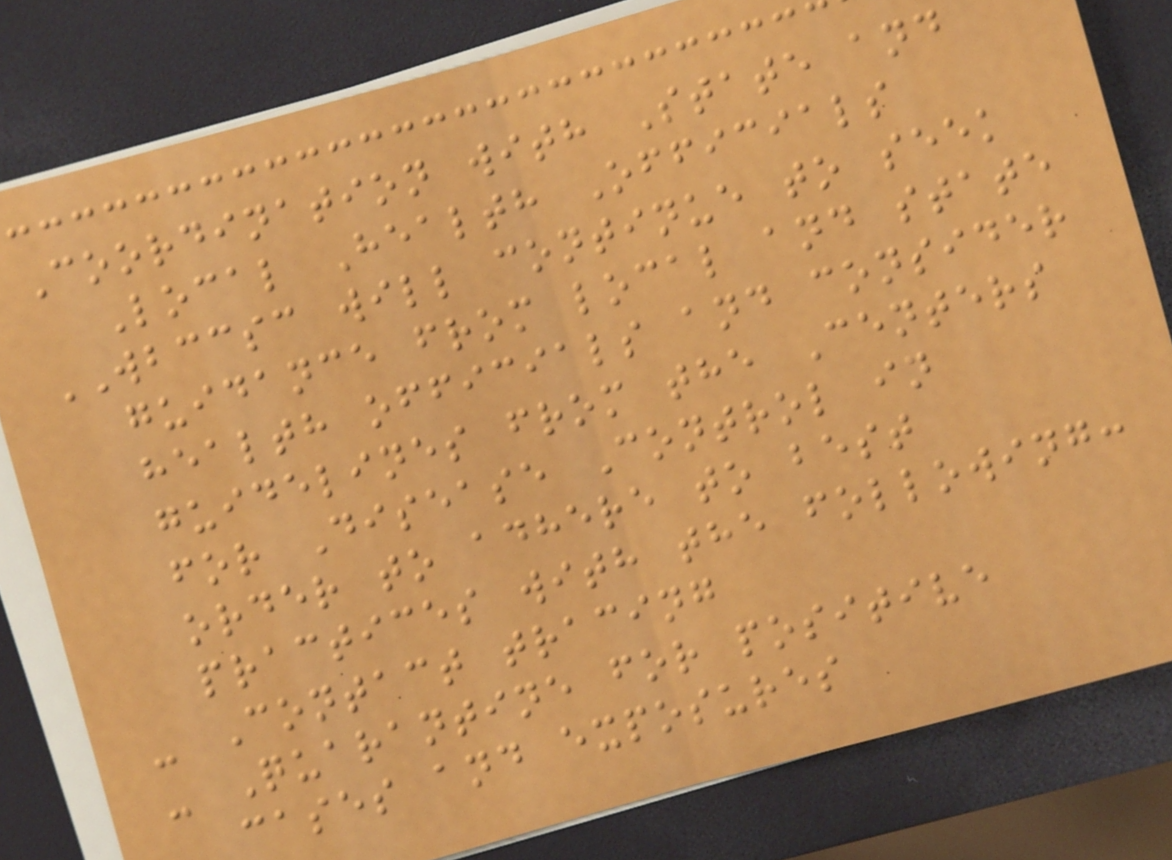Coordination with State and
Local Health Officials
WBCCSC will continue to seek
guidance from local and state
health officials and consider
guidelines from the Centers
for Disease Control in
order to adhere to best
practices with the following:
- Contact tracing
- Quarantine for positive
cases and exposures
